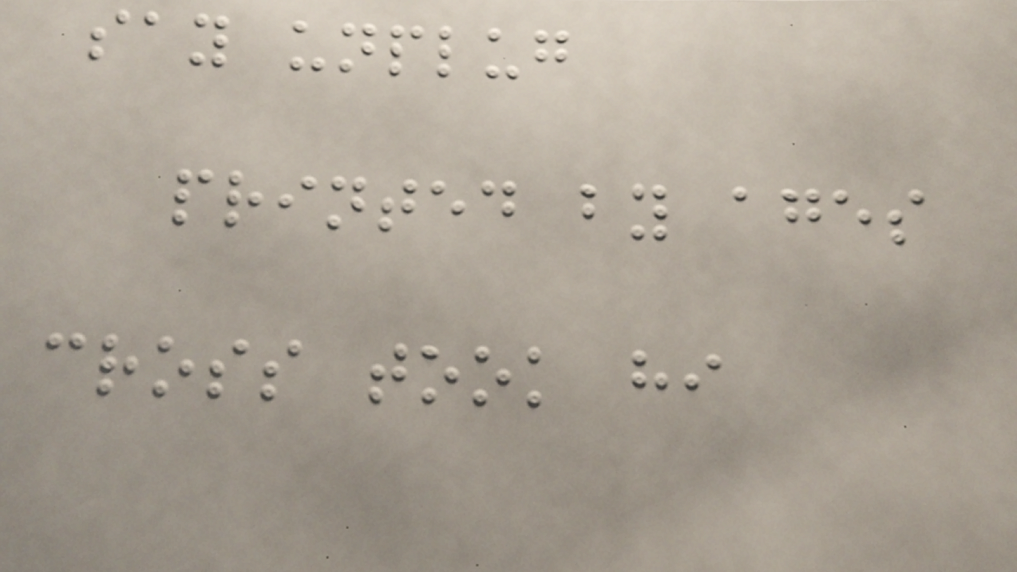say unplug
printed by ages
cross took hi
